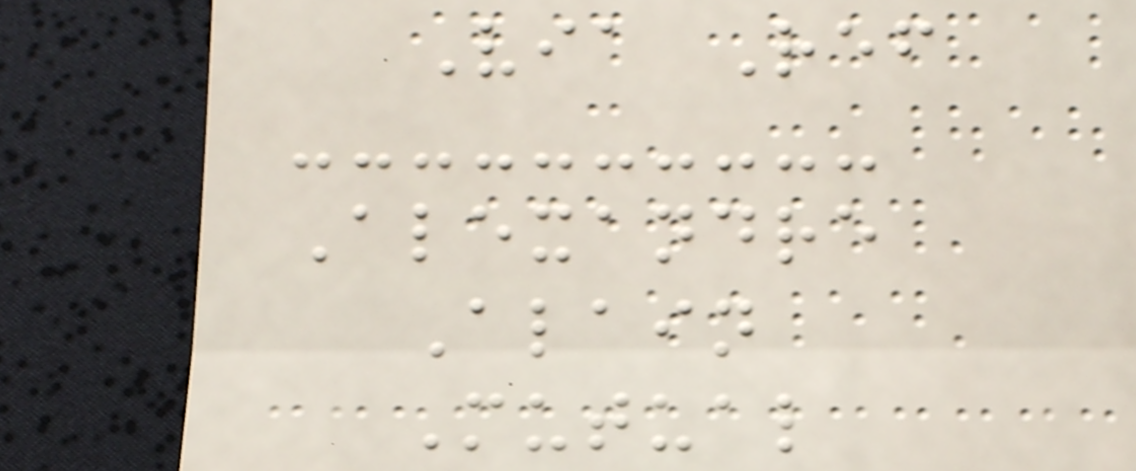Via Ref
Alexandre
Alain
Mutual
